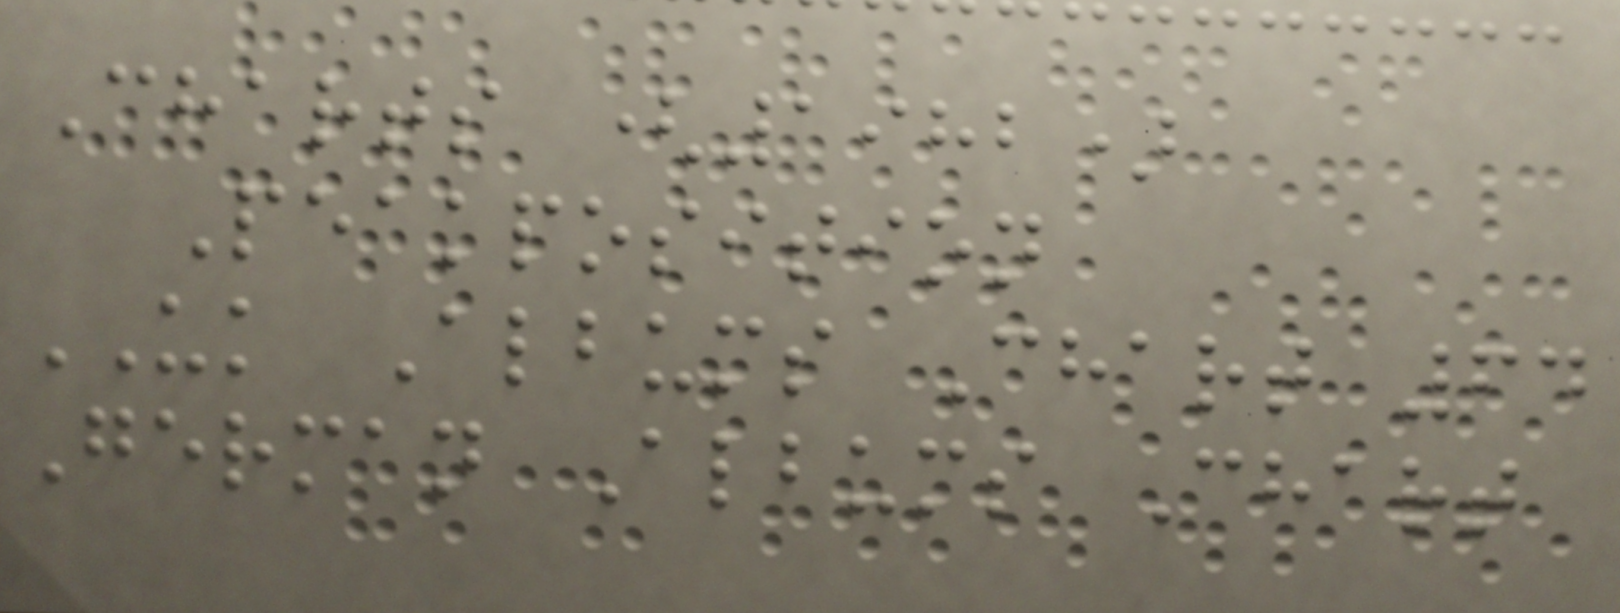Charts (1982)
Peakposition
UK Albums Chart 64
German Albums Chart
